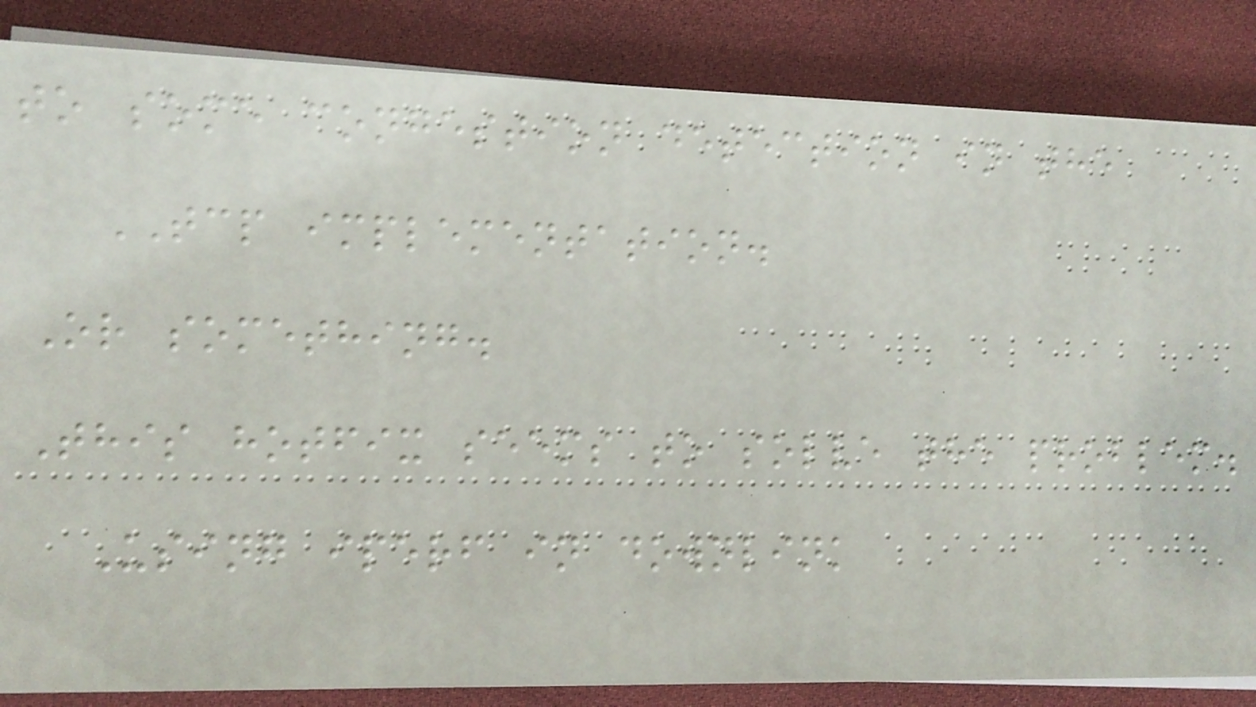to some congestion detection in the
TCP implementation.
Or something.
This hotfix seems to solve the problem.
Using iperf in downlink
